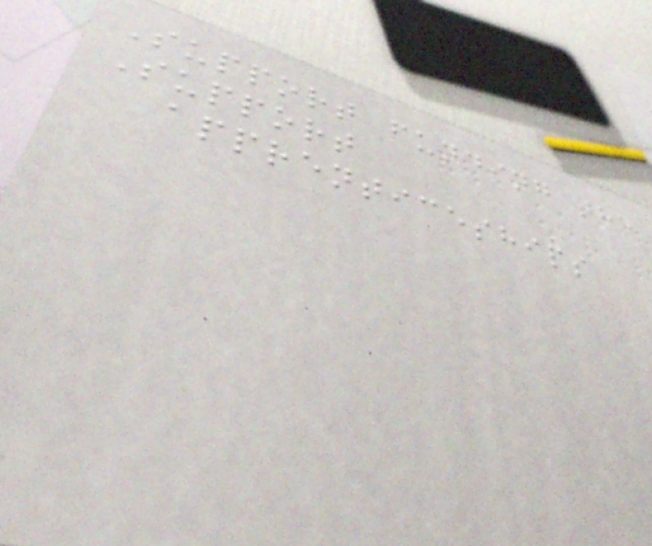Support funding the
Support
apprenticeships
